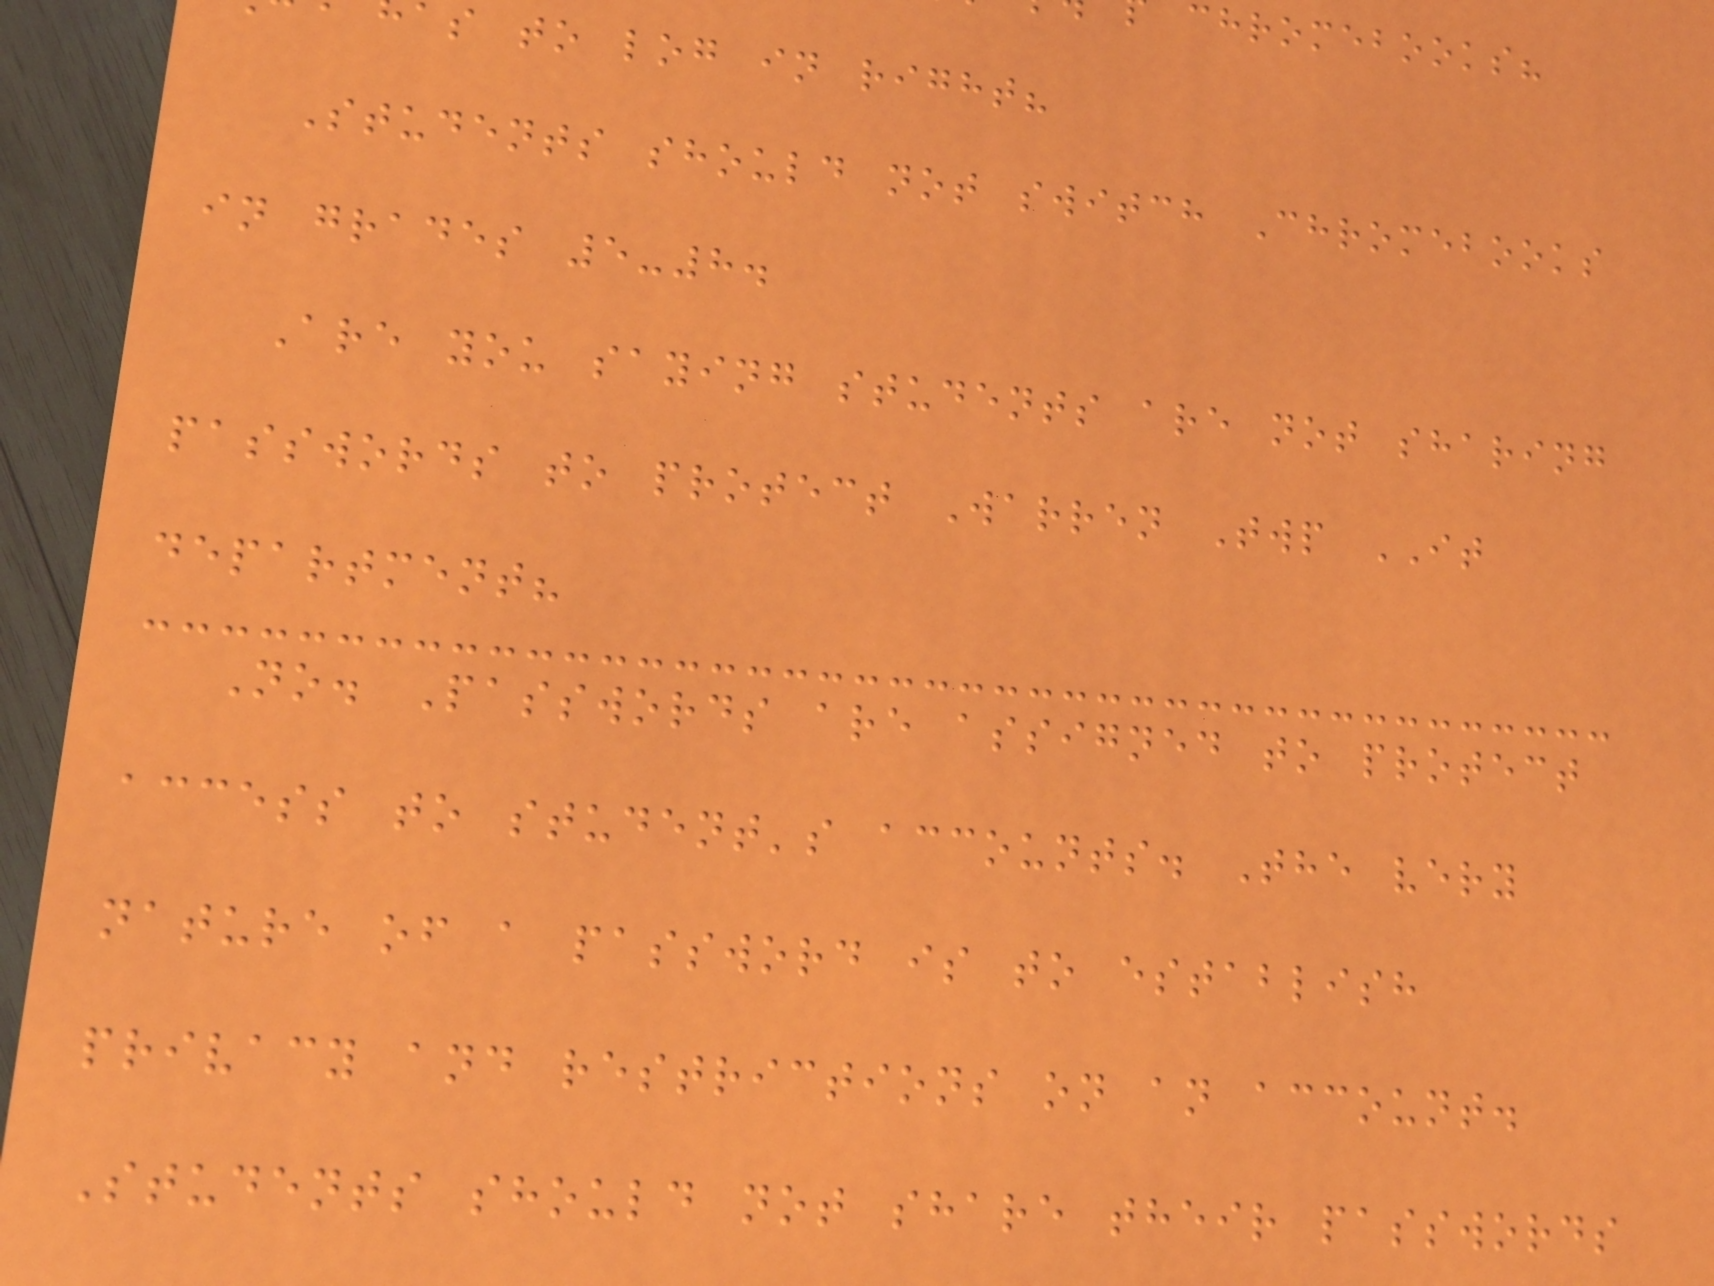chromebooks?
as to log in right?
Students should not switch Chromebooks
in grades 5-8.
Are you saying students are not sharing
passwords to protect Warren Twp IT
department?
No. Passwords are assigned to protect
access to student's accounts. The very
nature of a password is to establish
privacy and restrictions on an account.
Students should not share their passwords
